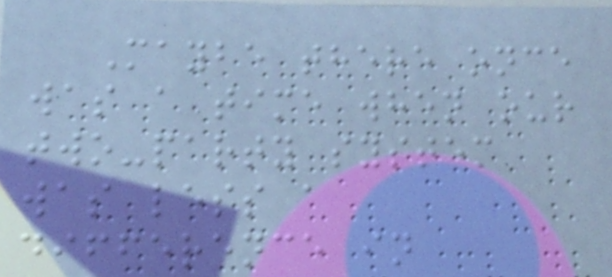Maybe there once
was a time when our
two-party system
was less a
difference in
